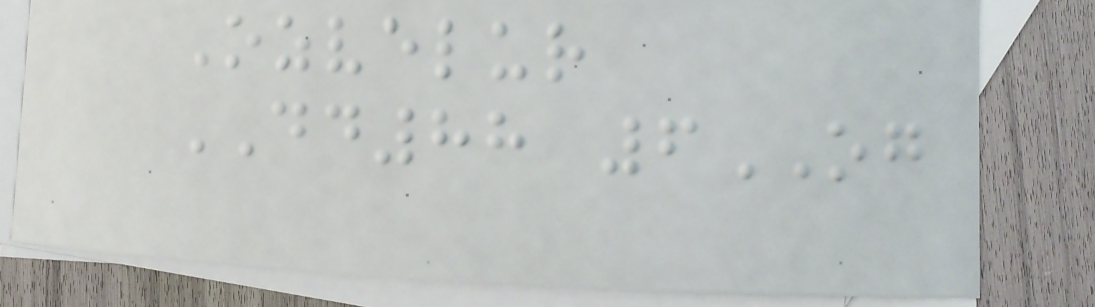Ozvelur
DD88 6OG
